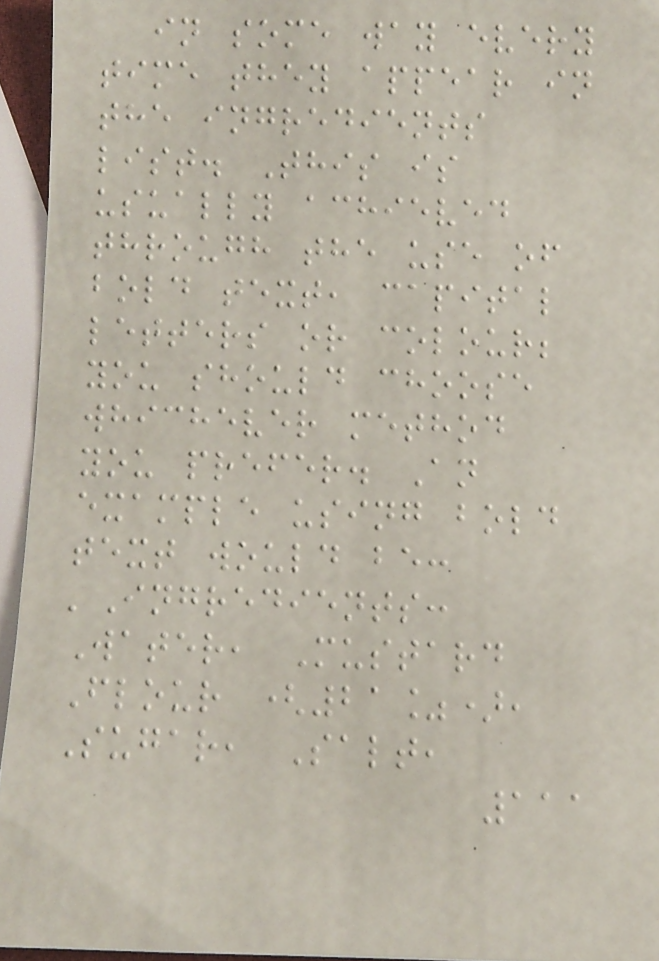in some way every
time they appear in
the ingredients
list. This is
usually achieved
through the use of
bold text, capital
letters or colour;
you should choose
whichever method
you prefer. An
example using bold
text would be:
'Ingredients:
Water, Mustard
Flour (21%),
Sugar, Salt,
111
